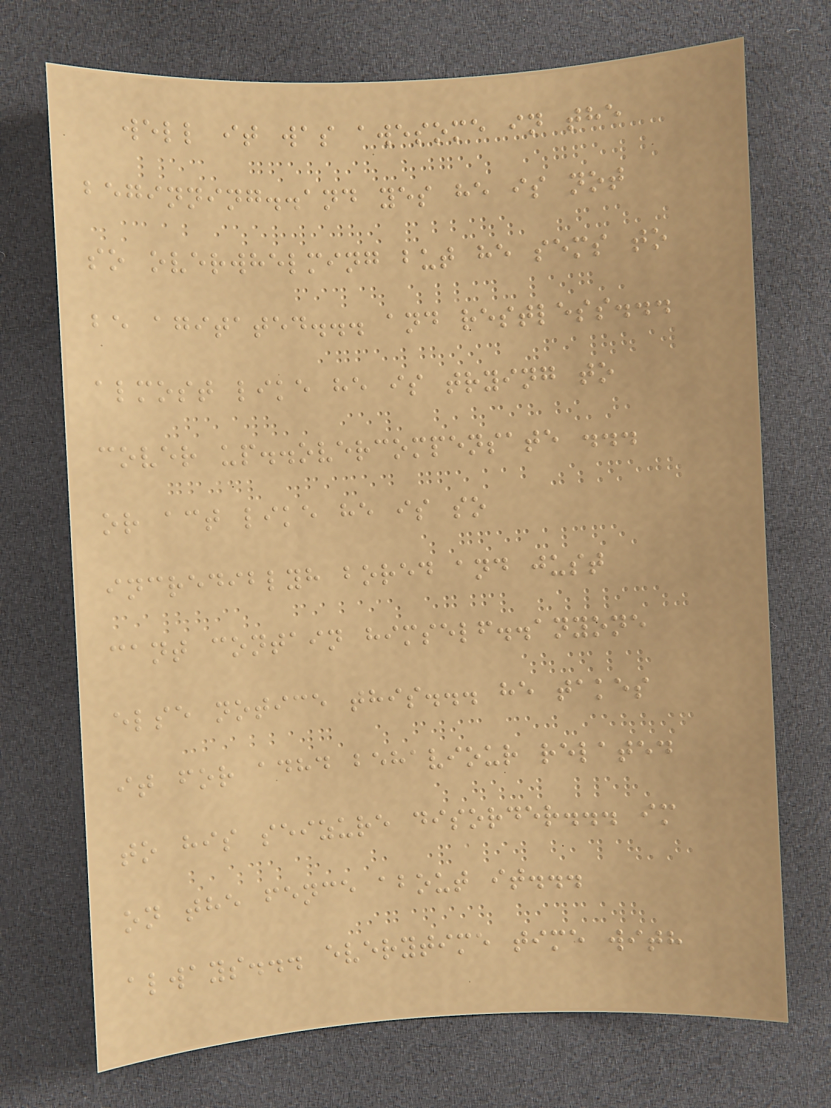well it was awesome in the
beginning..and yes he is not
so overwhelming but he sems to
be agitated... and restless...
almost like he is trying to
cover up..overcompensate ...
or act like he is so
incrediblyh bored and just
cant contain himself..anyone
else notice this... he takes
it for adhd behaviour related
to his seizure disorder... im
on the fence about it...
always... everytime time with
